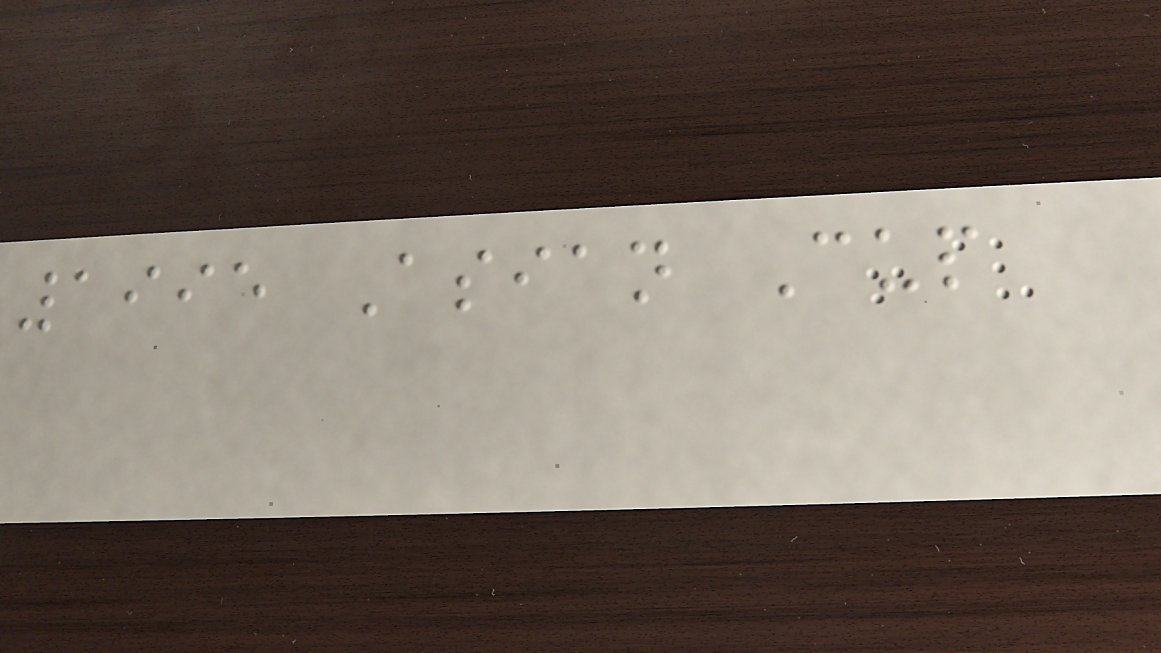1995 Asian Cup
